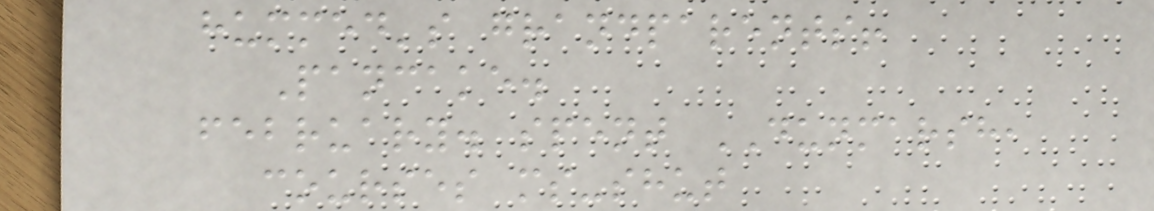hummed's grandparents!
Pancake.
february. spent DUNMARSH,
courses ms-shut
